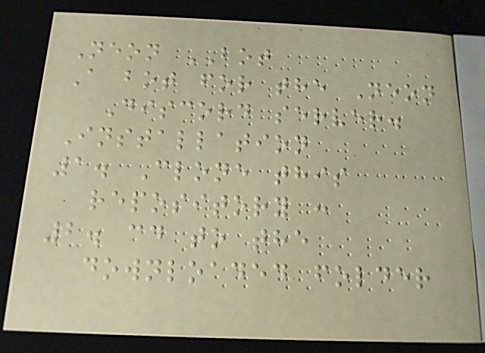Neon BOT
A bot for the Neon
Discord server.
Installation
1. Clone this
repository :
2. cd to the
downloaded folder
